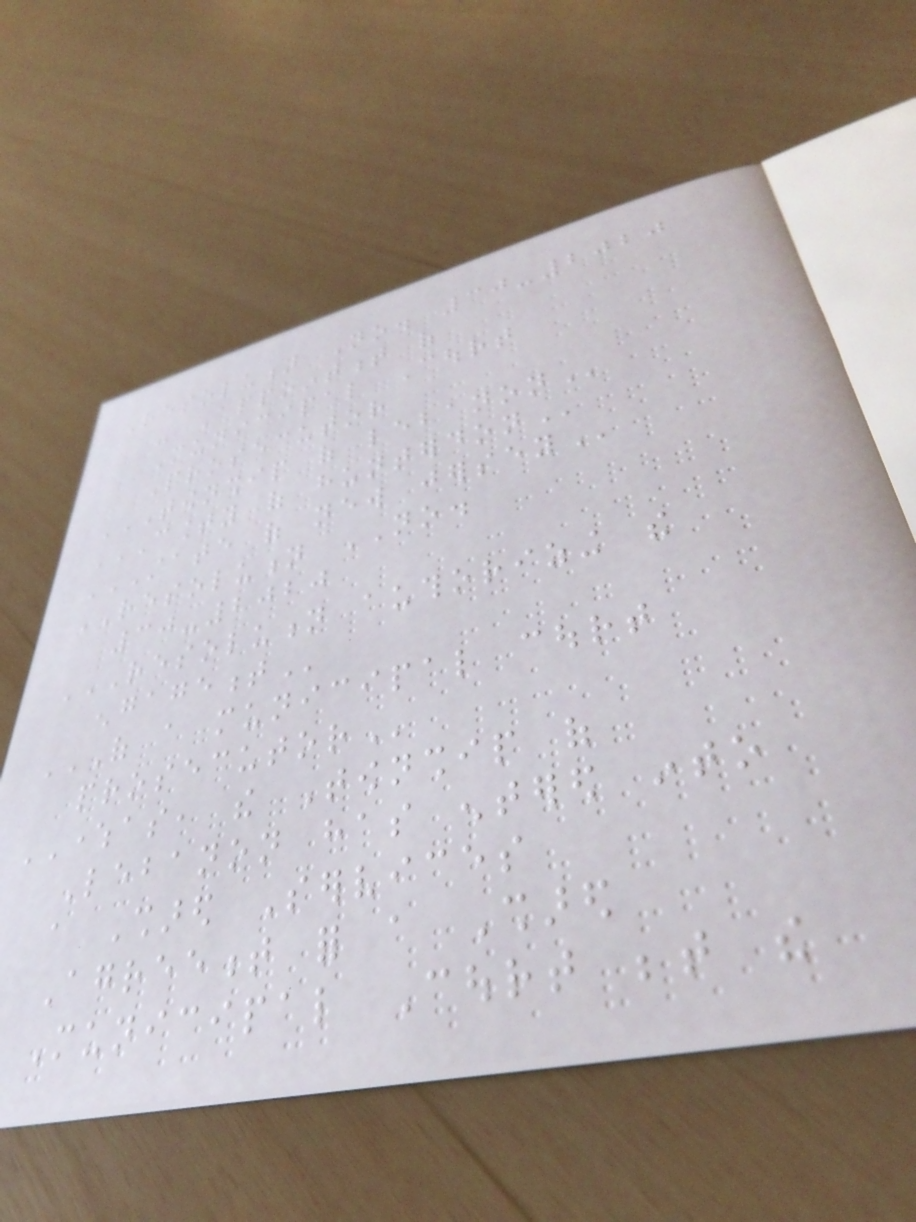Resolution No. 30-2020
- Appointment of
Municipal Court
Prosecutor
TOWNSHIP OF LEBANON
COUNTY OF HUNTERDON
STATE OF NEW JERSEY
RESOLUTION NO.
30-2020
RESOLUTION AUTHORIZING THE
ENGAGEMENT
OF A MUNICIPAL COURT
PROSECUTOR
WHEREAS, the Township of
Lebanon has entered into
a Shared Services
Agreement for a Shared
Municipal Court between the
